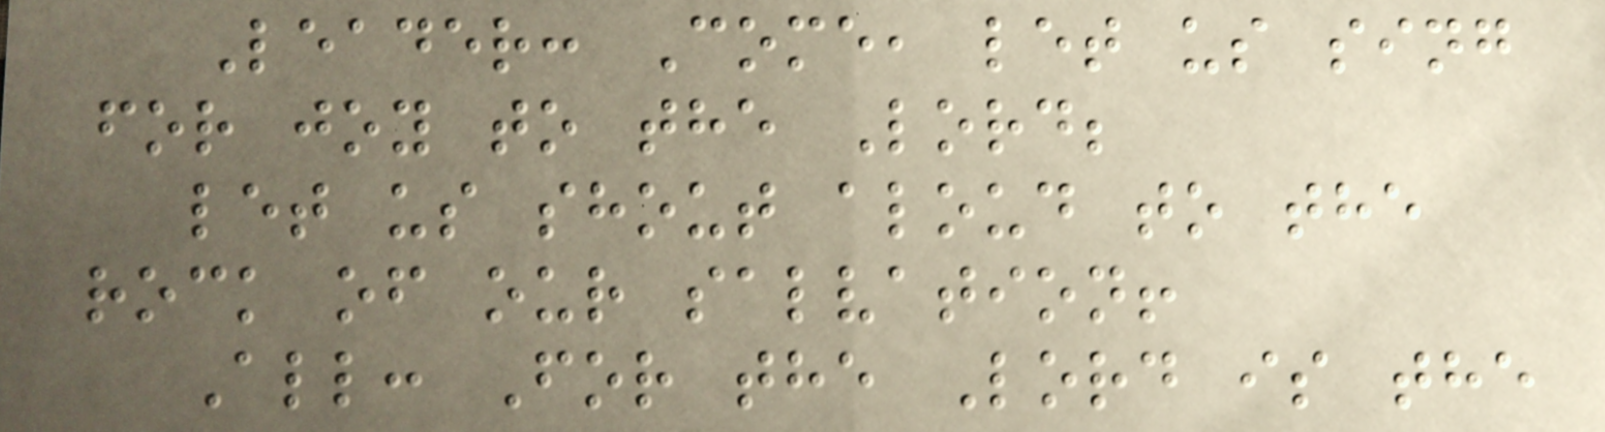Leader: Come, let us sing
for joy to the Lord;
let us shout aloud to the
rock of our salvation!
All: For the Lord is the
